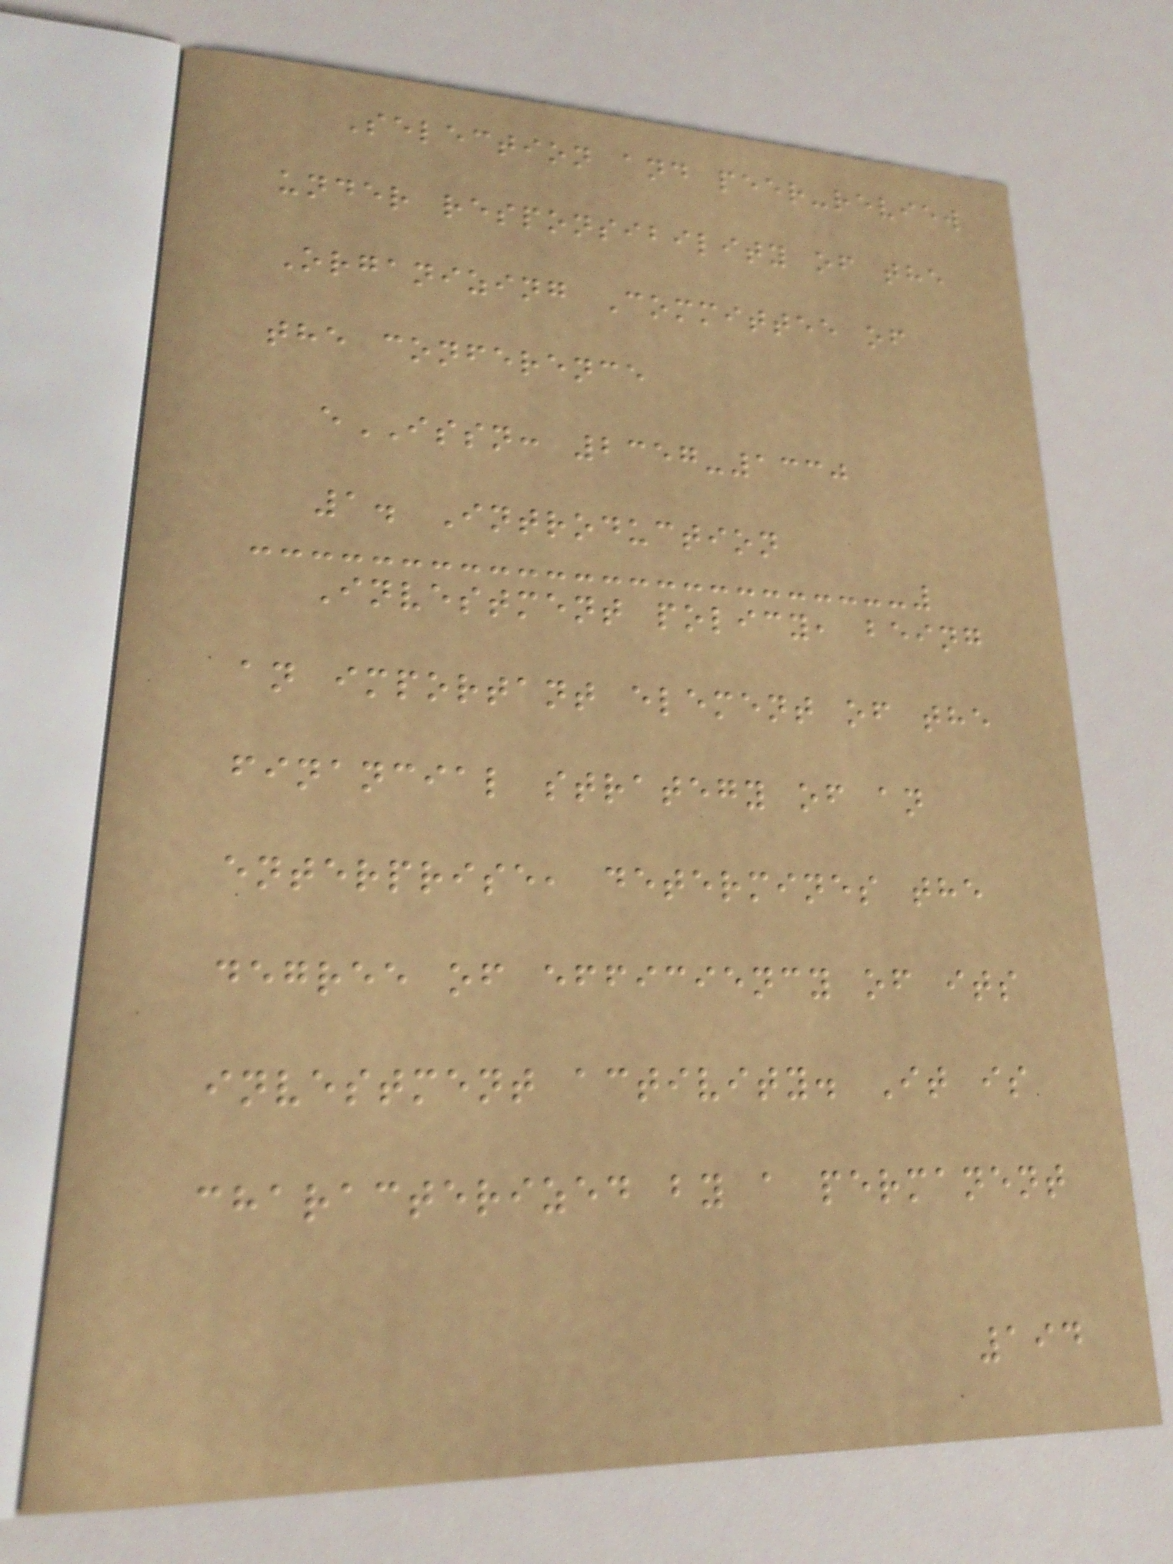Selection and peer-review
under responsibility of the
Organizing Committee of
the conference
eISSN: 2357-1330
1. Introduction
Investment policy, being
an important element of the
financial strategy of an
enterprise, determines the
degree of efficiency of its
investment activity. It is
characterized by a permanent
194
